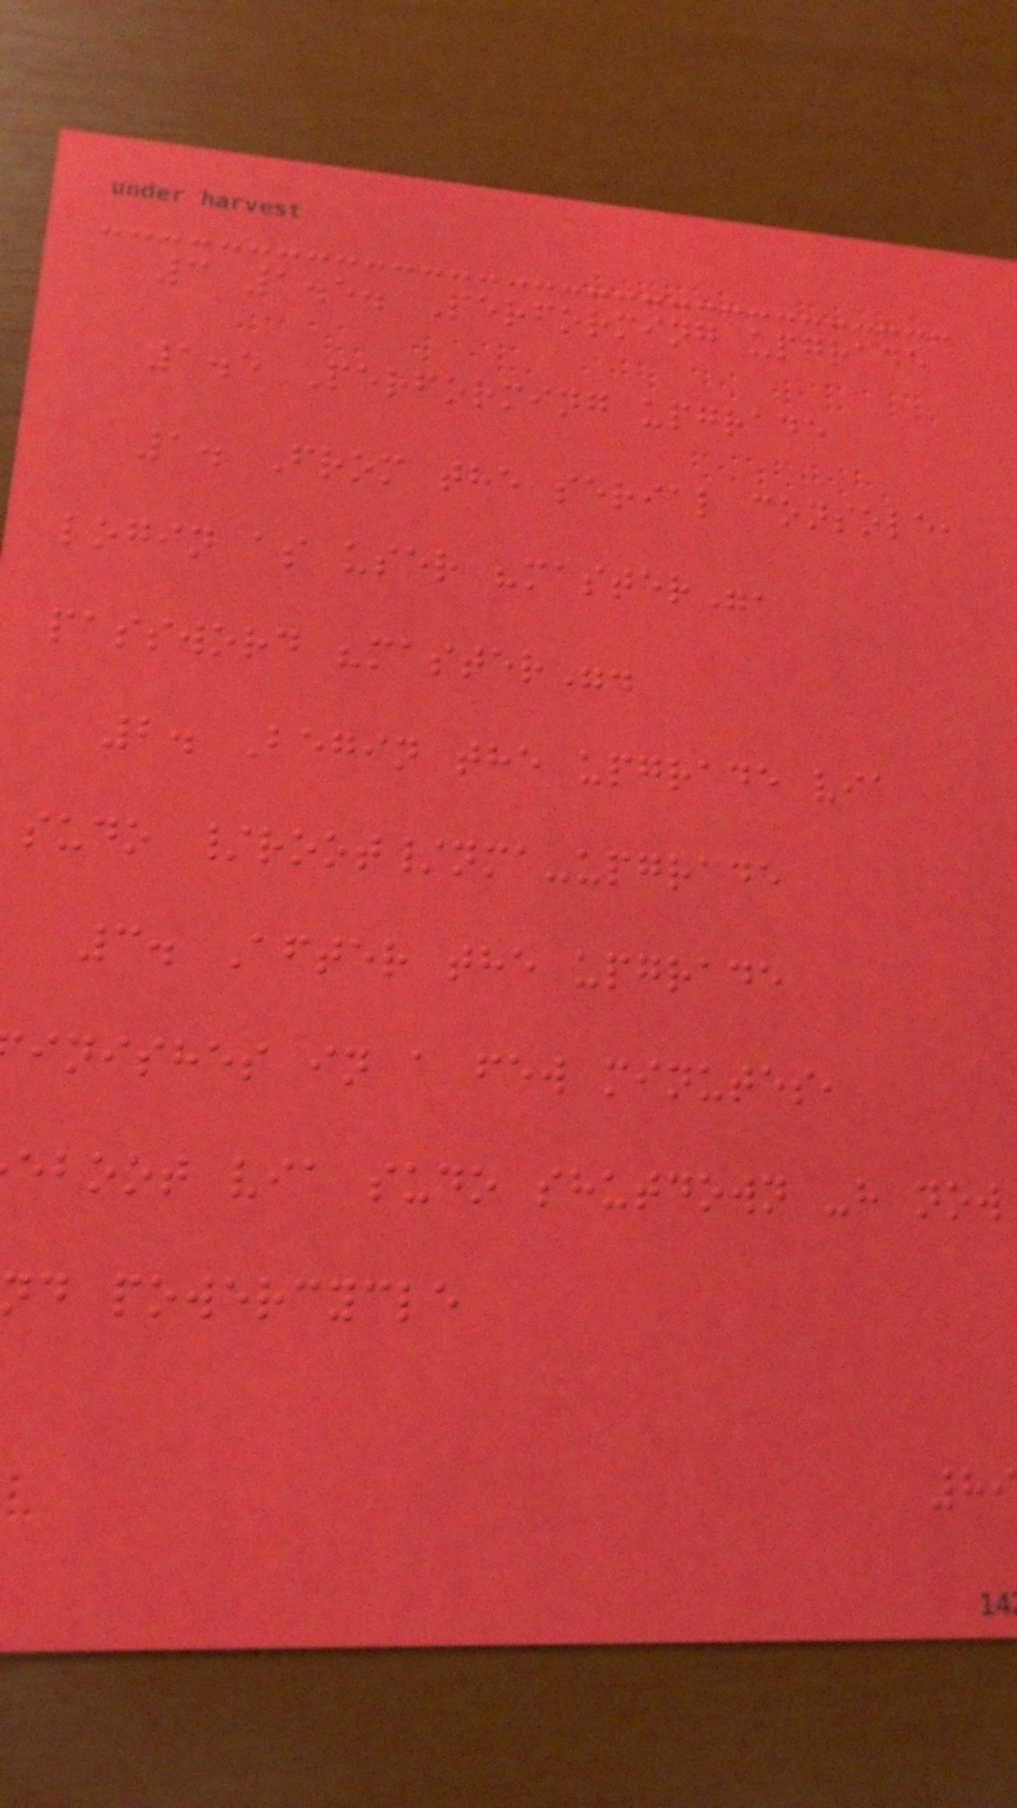3 1.5. Performing upgrade
1.5 Performing upgrade
1. From the serial console,
login as user "master",
password "master".
2. Begin the upgrade via
sudo /root/nma-upgrade
3. After the upgrade
inishes in a few minutes,
eboot via sudo shutdown -h now
d powercycle
